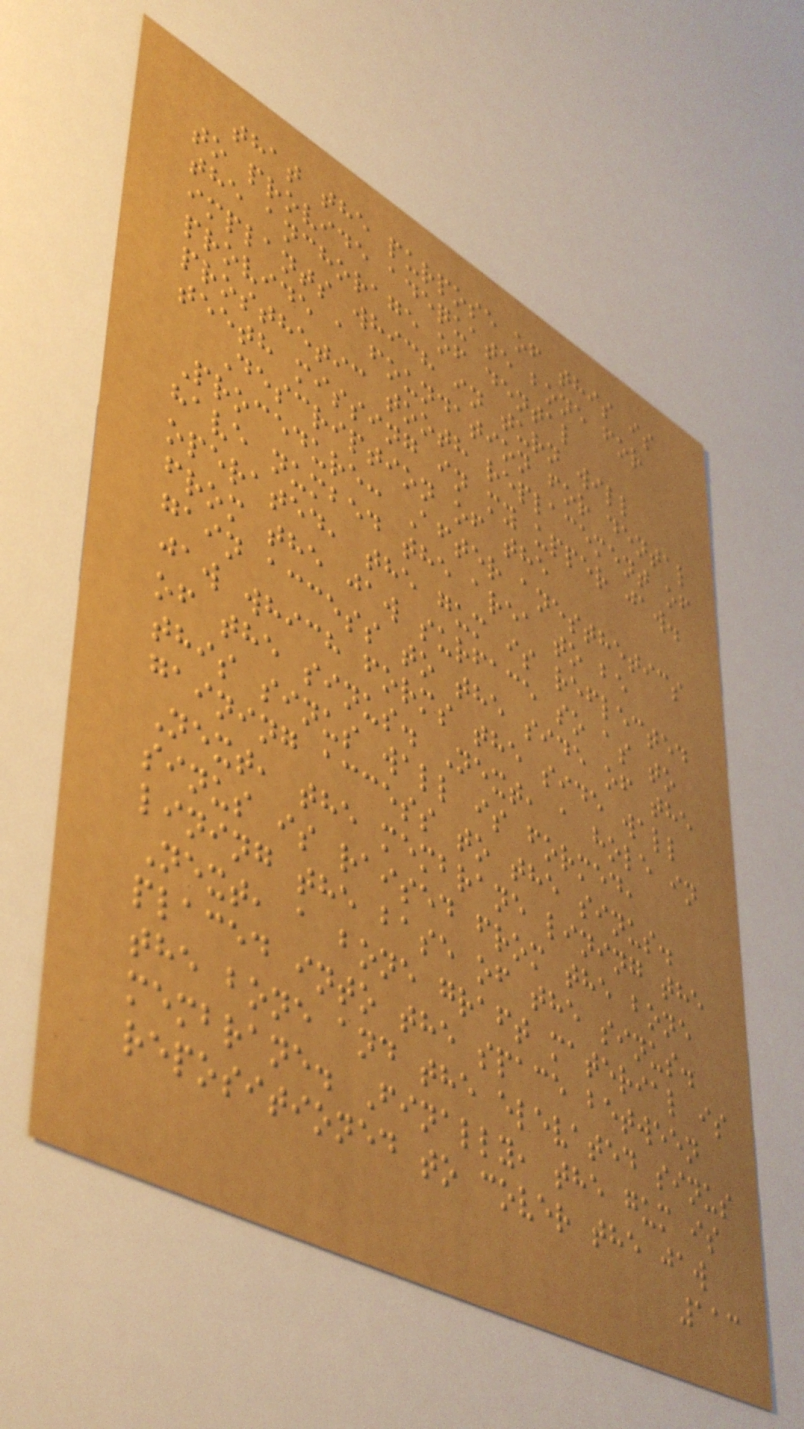that the purpose of this is
to provide adequate bone for
the anchorage of dental
implants which in turn will
provide a foundation for dental
prosthetic tooth replacement of
teeth missing in my upper jaw.
Description of the
Procedure: After anesthetics
have numbed the area to be
operated, the gum is reflected
from the jaw surface so as to
gain access to the side of the
jaw which forms the side wall
of the sinus. Next, a hole in
this sinus wall is formed,
gaining access to the sinus.
Next, the membrane lining the
sinus is raised from the bone
lining the base of the sinus.
Next, a bone graft material is
placed into the space between
the bone and the elevated sinus
membrane. Finally, the gum is
repositioned to cover the jaw
113
